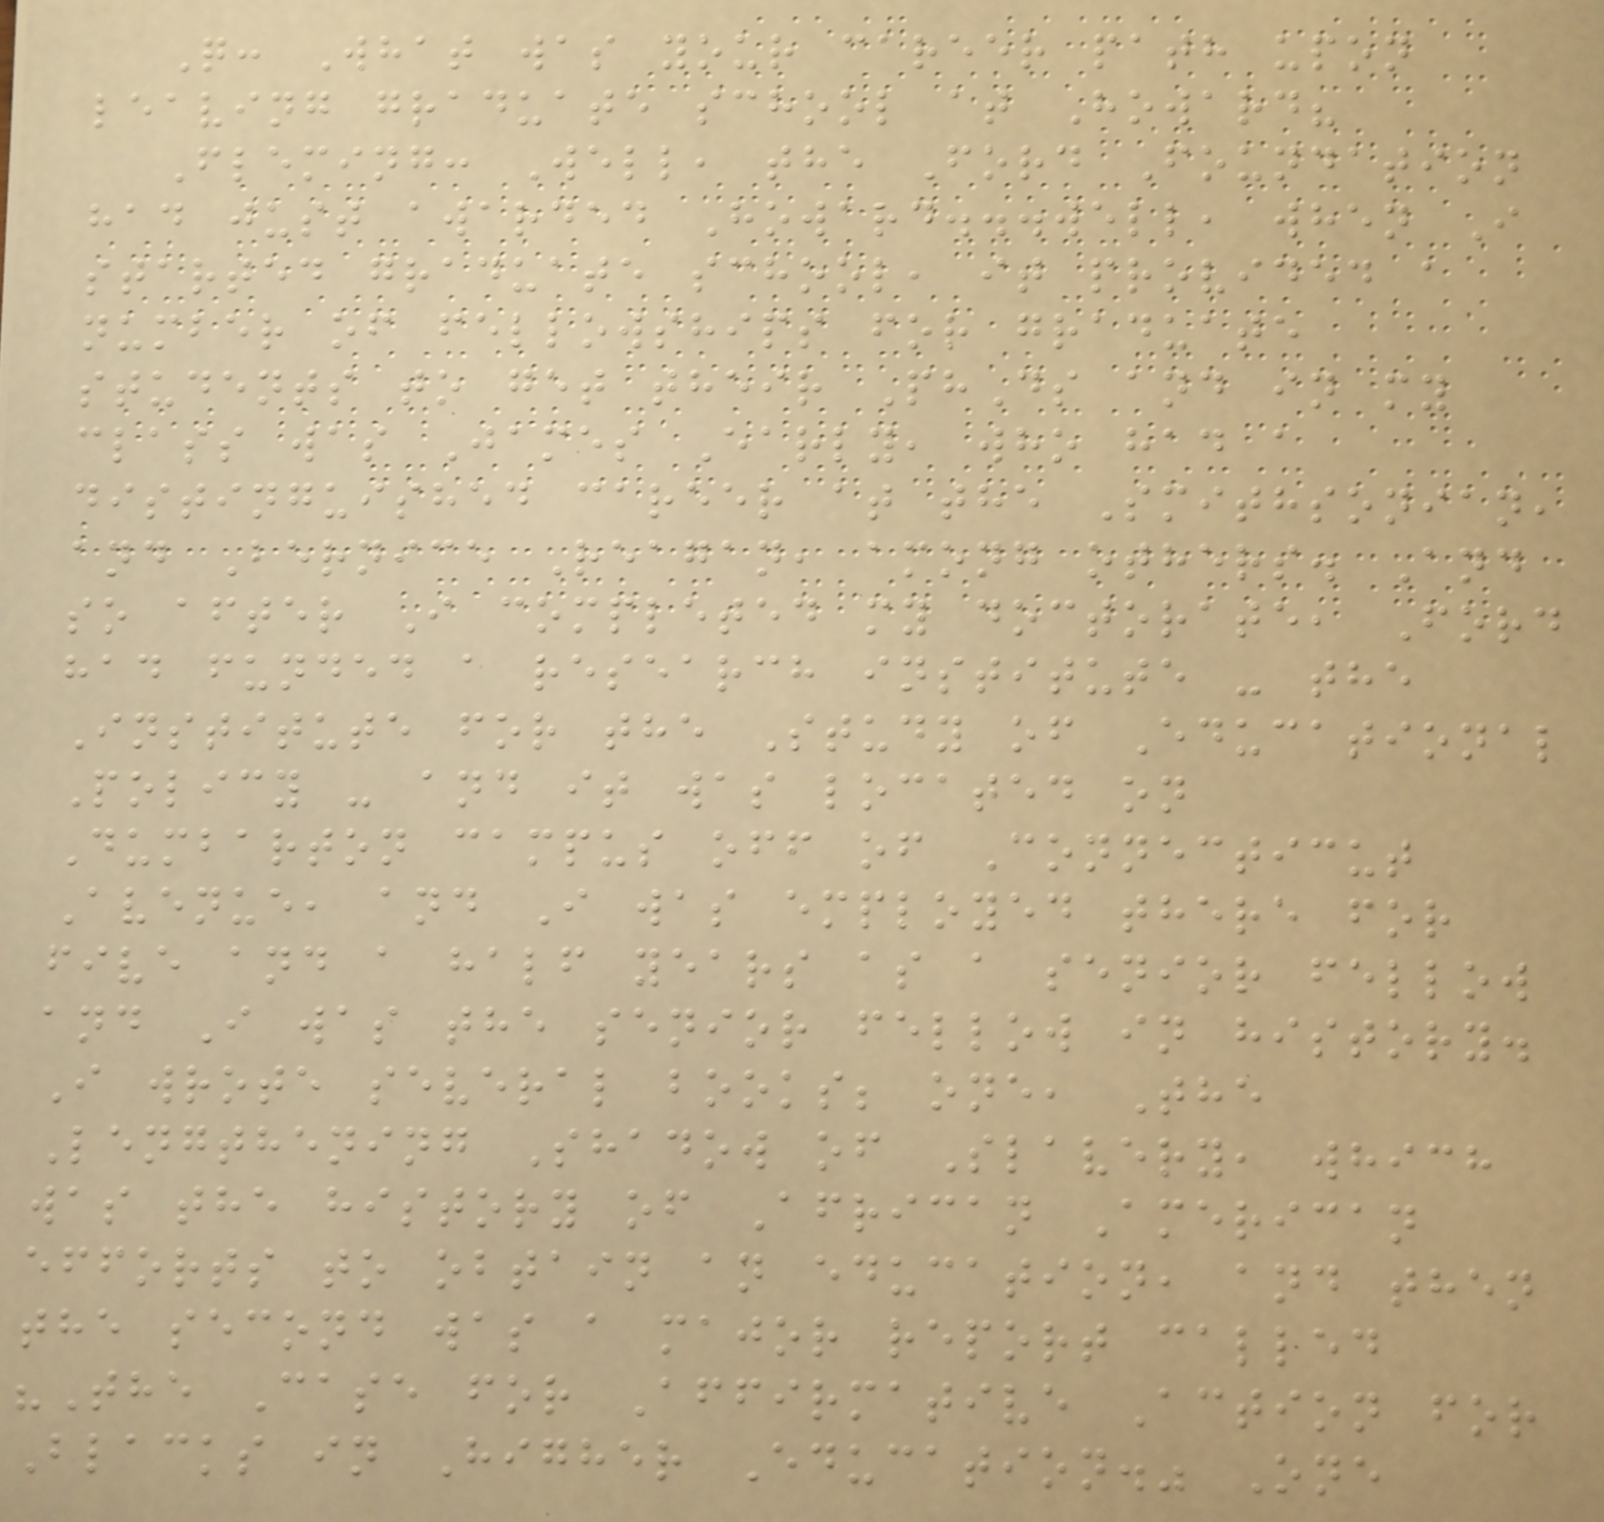Q: What was your career path upon
leaving graduate school at Howard?
Fleming: Well, the Ford Foundation
had just awarded Howard...well, when I
started graduate school, it provided a
number of fellowships for graduate
students to get their PhDs and in my
class was James Early, who had a
distinguished career at the Smithsonian,
and Bernice Reagan, among others. And
so after I completed my doctorate, Ford
had funded a research institute - the
Institute for the Study of Educational
Policy - and it was located on
Dumbarton campus off of Connecticut
Avenue, and I was employed there for
five and a half years as a senior fellow
and I was the senior fellow in history.
I wrote several books; one, The
Lengthening Shadow of Slavery, which
was the history of African American
efforts to obtain an education, and then
the second was a major report called
"The Case for Affirmative Action for
Blacks in Higher Education." One
